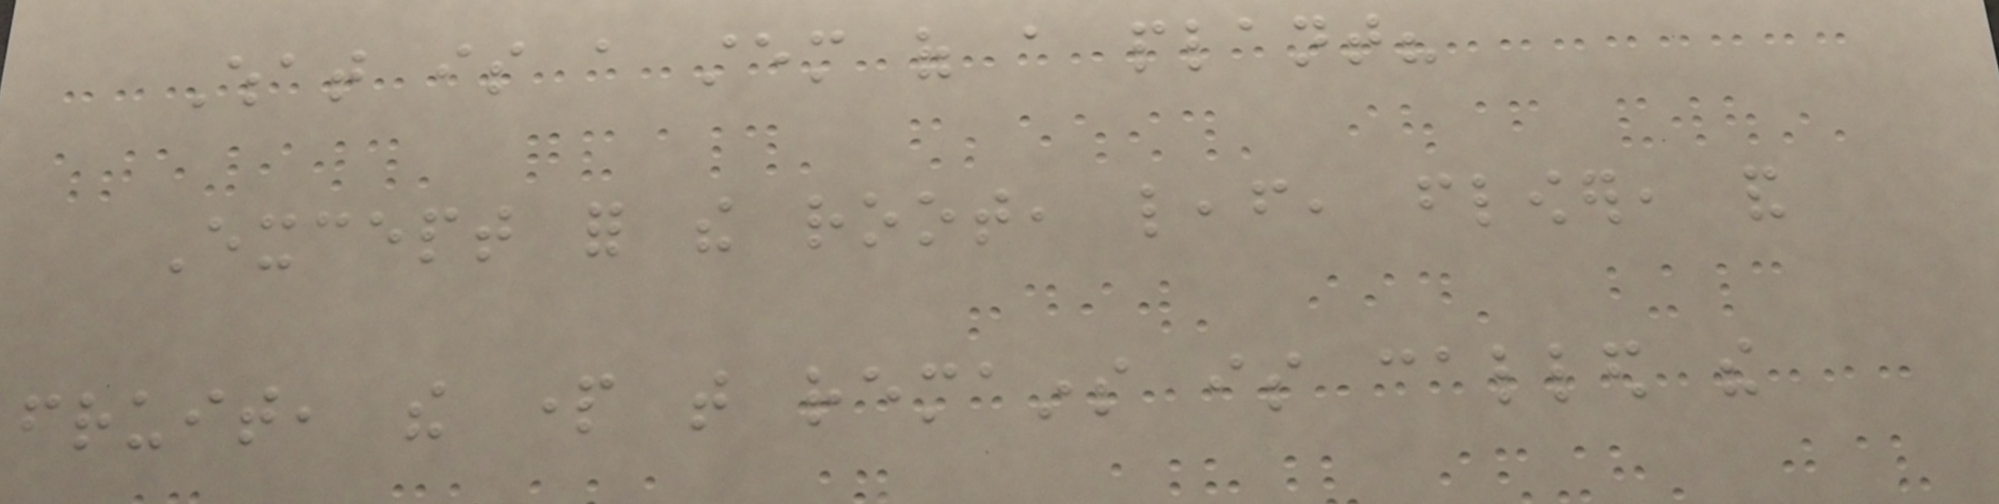What is a stem of a plant?
Except for the root, leaf, flower, and
fruit, the part that remains is called the
